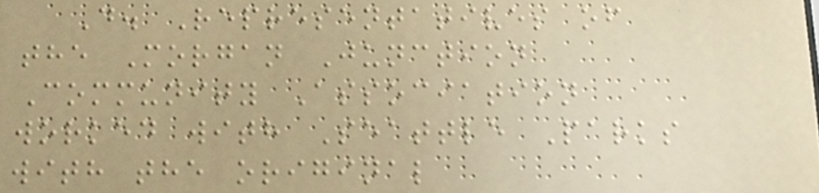D. Representatives of
the Morgan Junction
Community Association
worked with Seattle Parks
with the original
